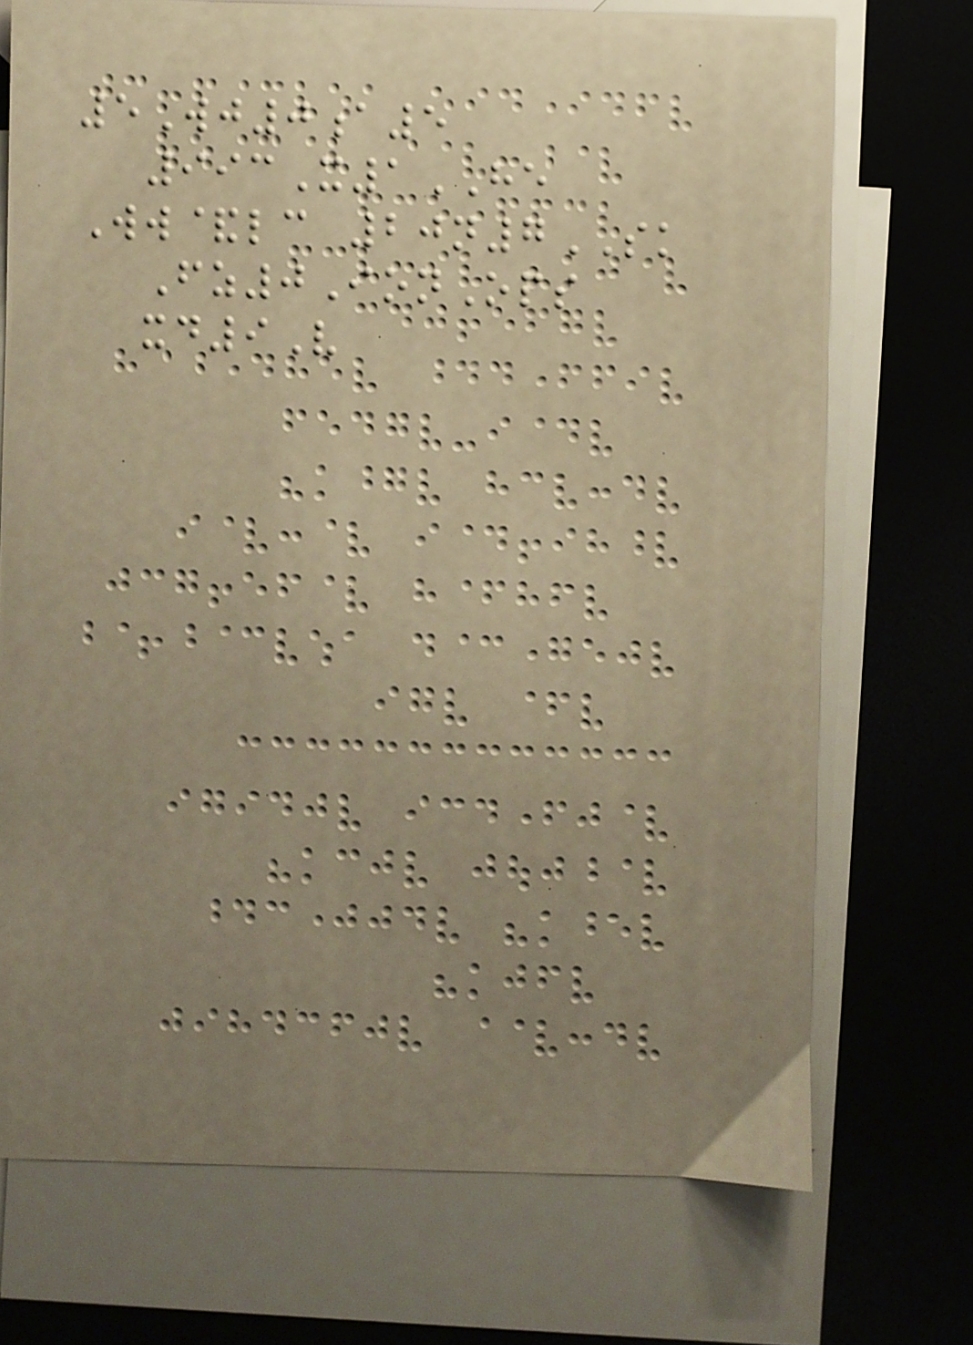5Wj0a5
993X1HE
Ww&lc 20n7SK
Fz0IonOps
xd9V
